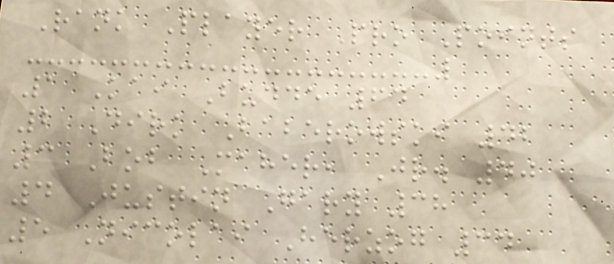Rank Player Pro Points
1 Kai Budde 64
2 Dirk Baberowski 42
3 Bob Maher, Jr. 40
4 Justin Gary 38
5 Nicolai Herzog 34
